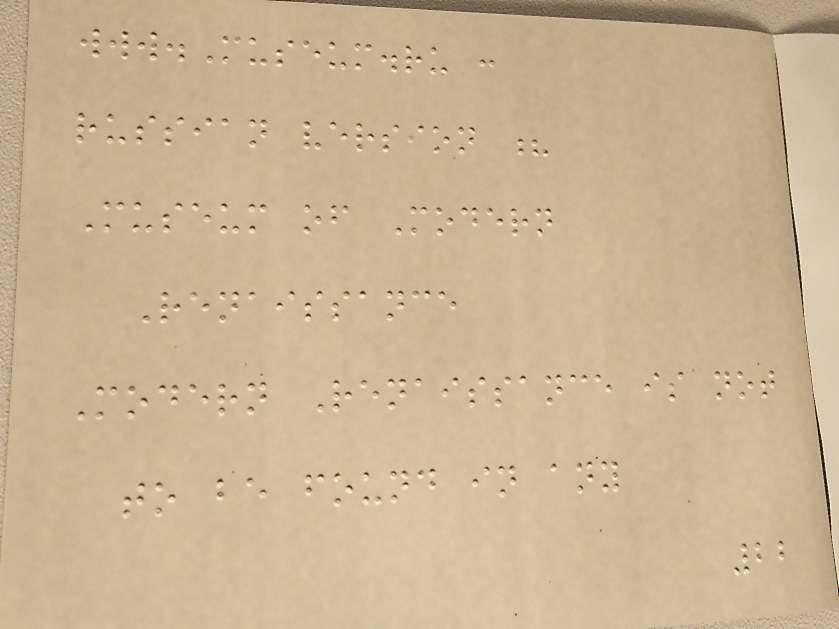www.Museum.ru :
russian version ?
Museum of Modern
Renaissance
Modern Renaissance is not
to be found in any
22
